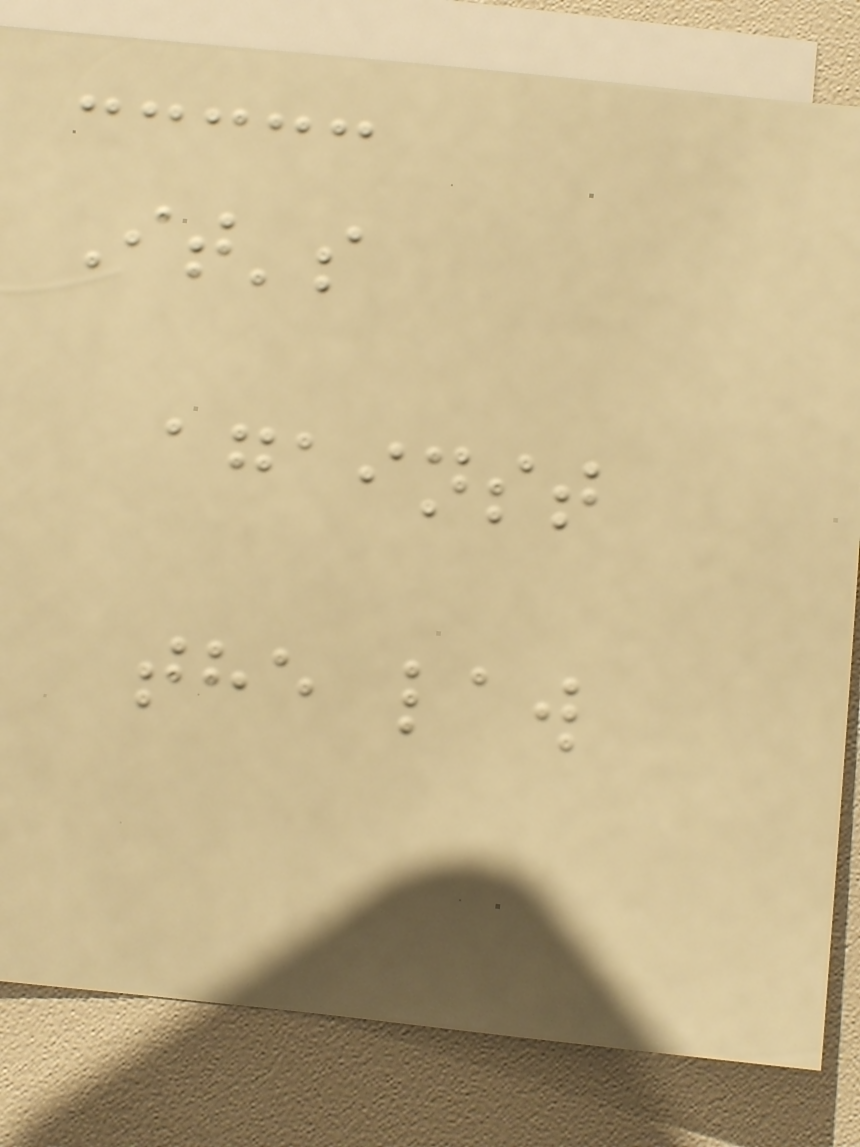It's
against
the law
